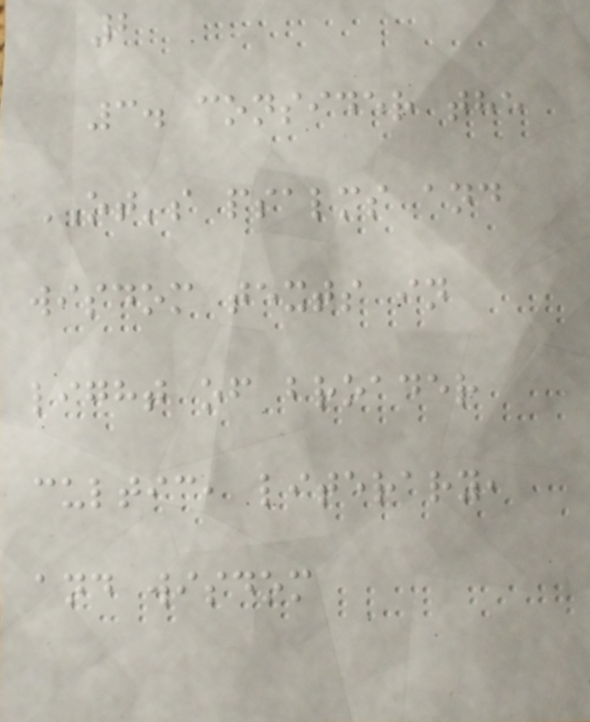2
3. consider the
OT's psalms and
wisdom texts in
light of broader
cultic, literary,
and wisdom
